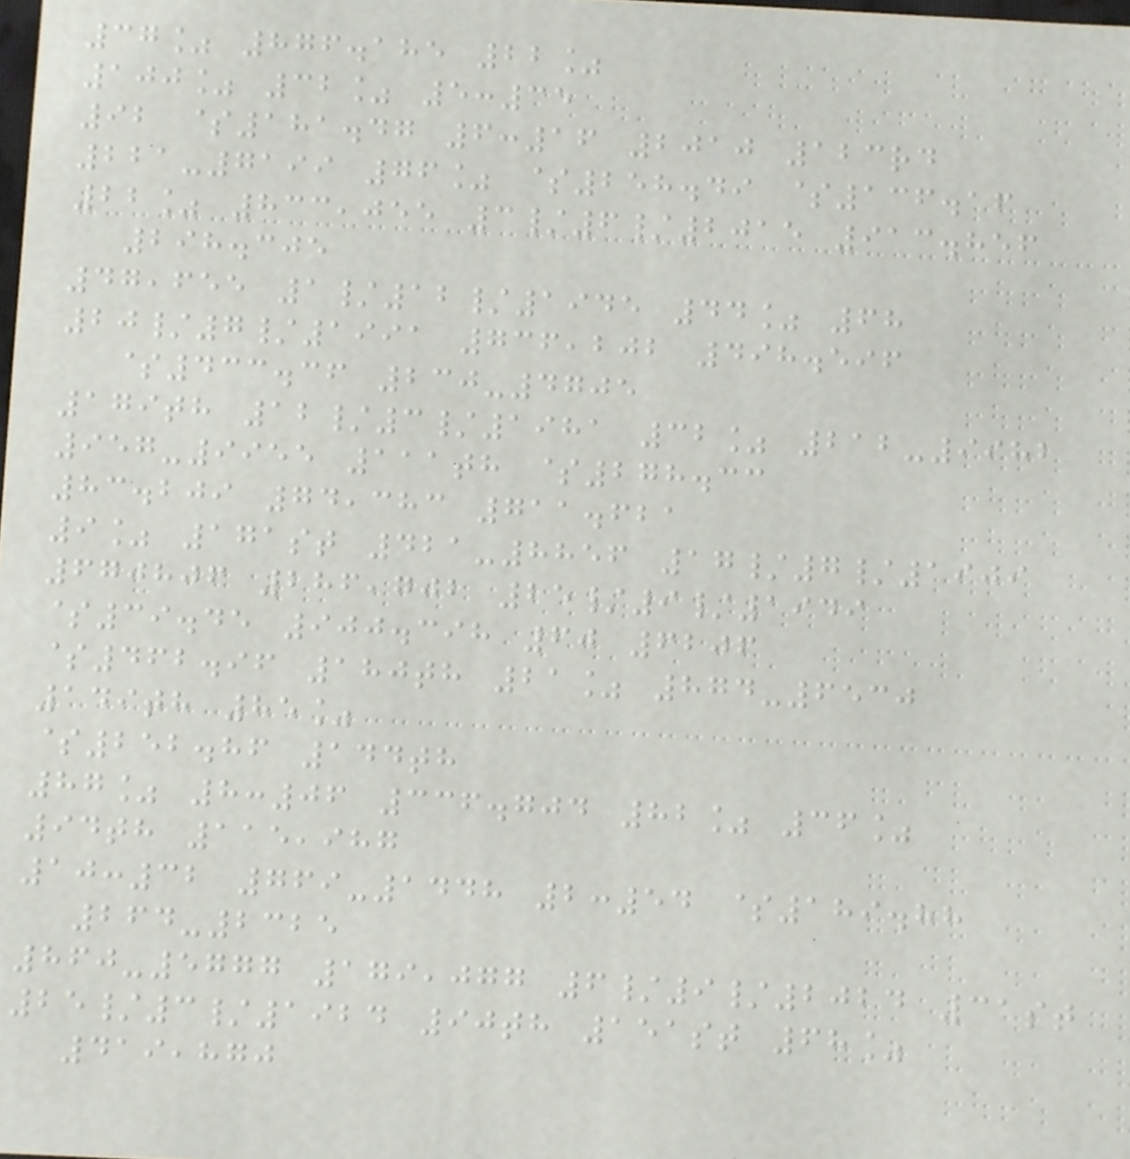37% 876.185 22%
100% 32% 5:35
92 $181.47 6:16 2010 123rd
221-7199 76% $258.49 $136.16
22% 833,055 3/6/2015 913.856
298.305
47,655 1/12/1945 44% 68
20/7/1991 736,202 498.596
$433.36 230-4705
179th 12/3/1981 32% 212-9982
957-9955 111th $278.33
83.209 74,383 711.621
9% 171st 421-8856 17/7/1909
670806 286,702 25/9/1949
$39.45 900.398 60 6206
$462.96 180th 21% 874-6530
149th 85%
$252.86 144th
87% 8:06 336.704 82% 36%
94th 115,987
10:32 769-1448 2:54 $189.88
264-2325
860-5777 179,077 6/9/2024 31st
25/3/1924 90th 151st 68%
419,870
